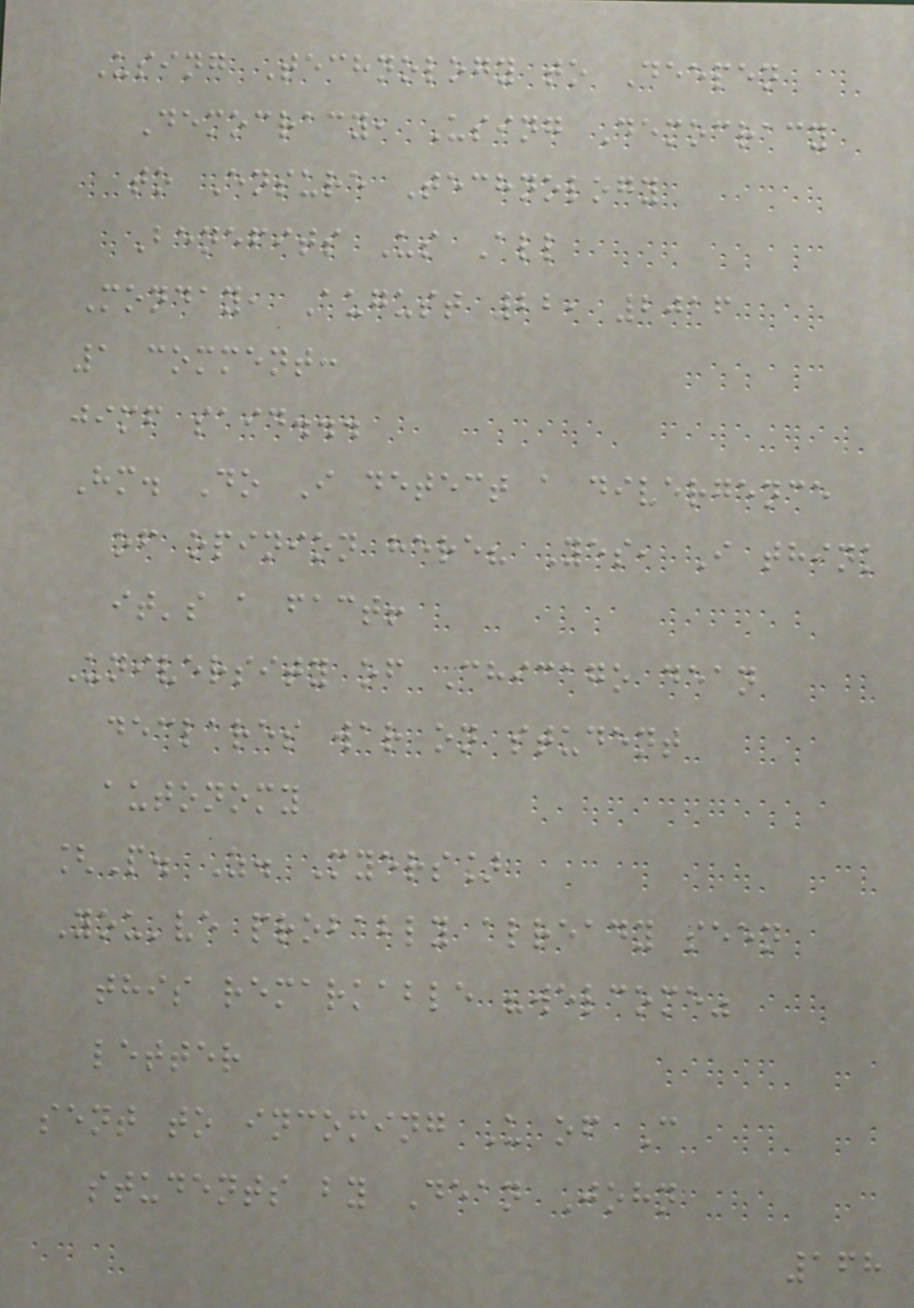Using Technology to Deepen
Democracy, Using Democracy
to Ensure Technology
Benefits Us All
Monday, August 22, 2016
1 comment:
jimf said...
Hm. Do I detect a divergence
of opinion here? Yes, I think
it's a fact!
University of Chicago dean
declares war on student
autonomy
[P. Z. Myers]
You've probably already seen
this remarkable "welcome"
letter
sent to incoming U of C
students by Dean John
168
